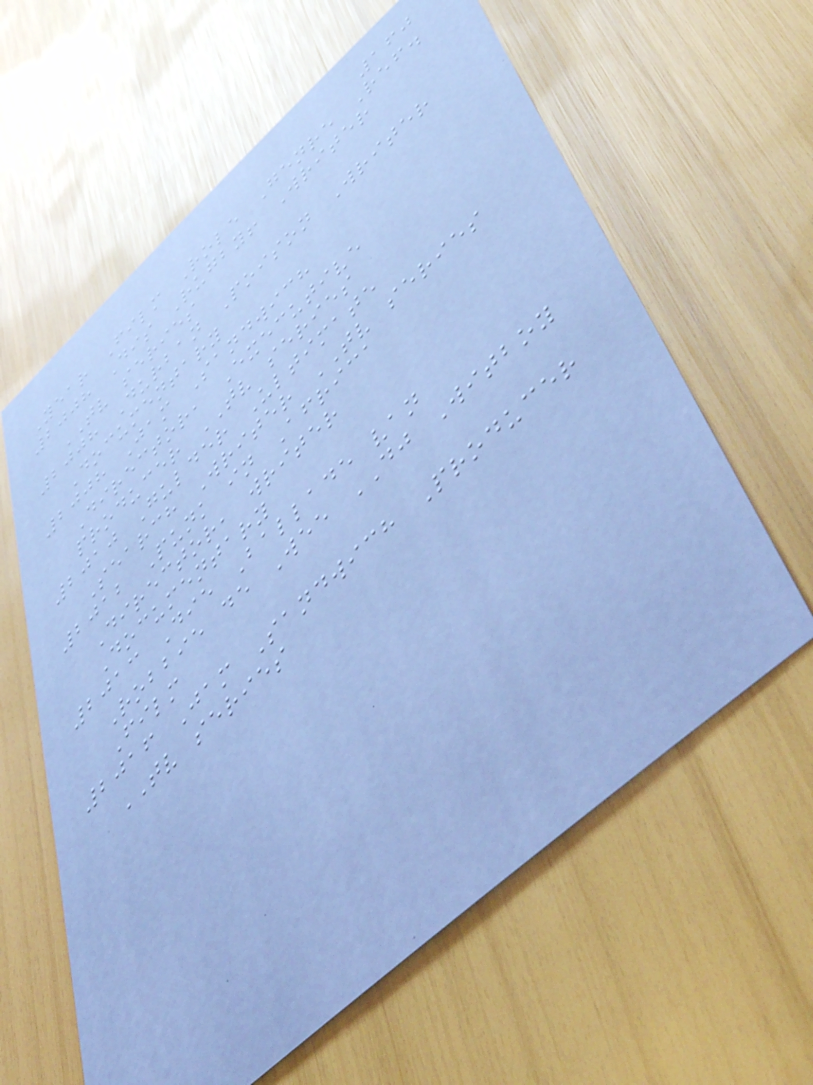160
Year Film Role Genre Ref.
2008 Dis Rugby! Writer
TV series
2008 Durban Poison Writer
Documentary
2008 Jam Sandwich
Director, Executive
producer TV series
2010 Gulder Ultimate
Search Writer TV series
2012 Punk in Africa
Director, writer
Documentary
2013 Die Ballade van
Robbie de Wee DJ Witboy
Film
2016 Jam Sandwich Producer
TV series
